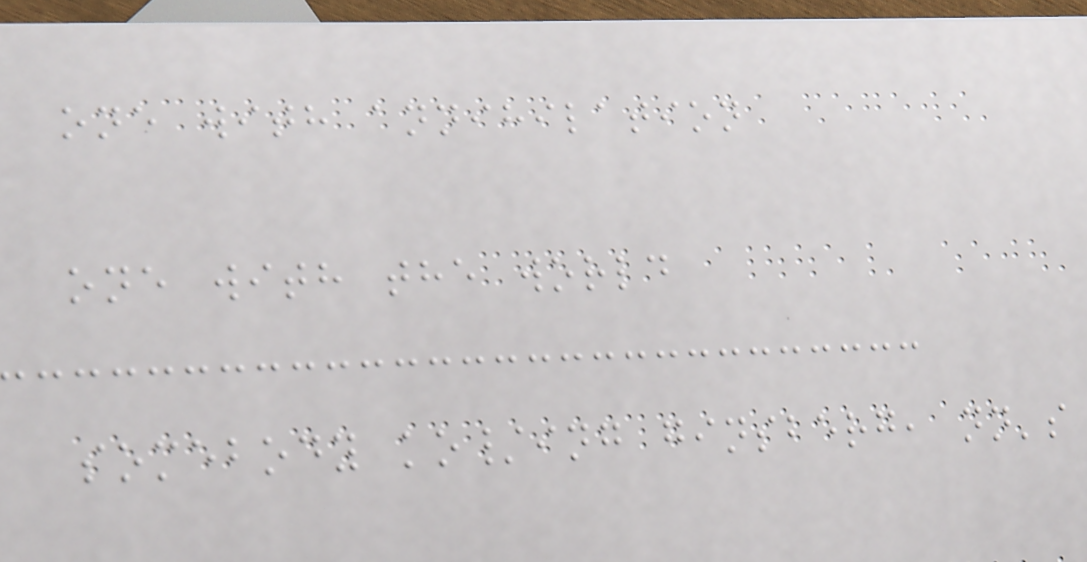one with annihilation
one with the world
somebody ko/ing ginsberg, nn's
